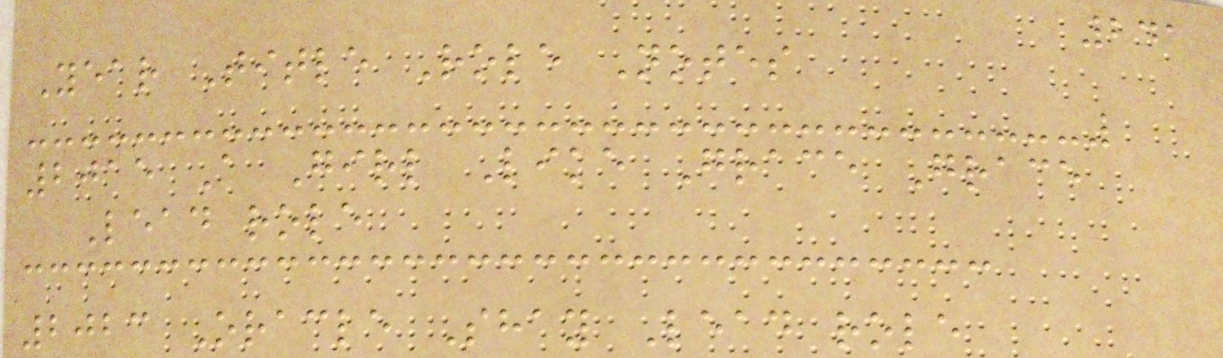241
Year Title Role Notes
2015 A Girl Like Grace Grace
Lead role
2023 Oracle Shay Lead role
